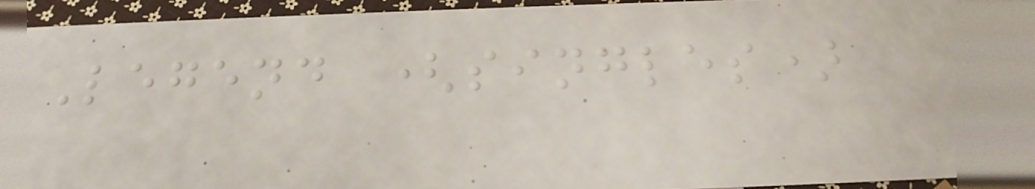Legend (singles)
